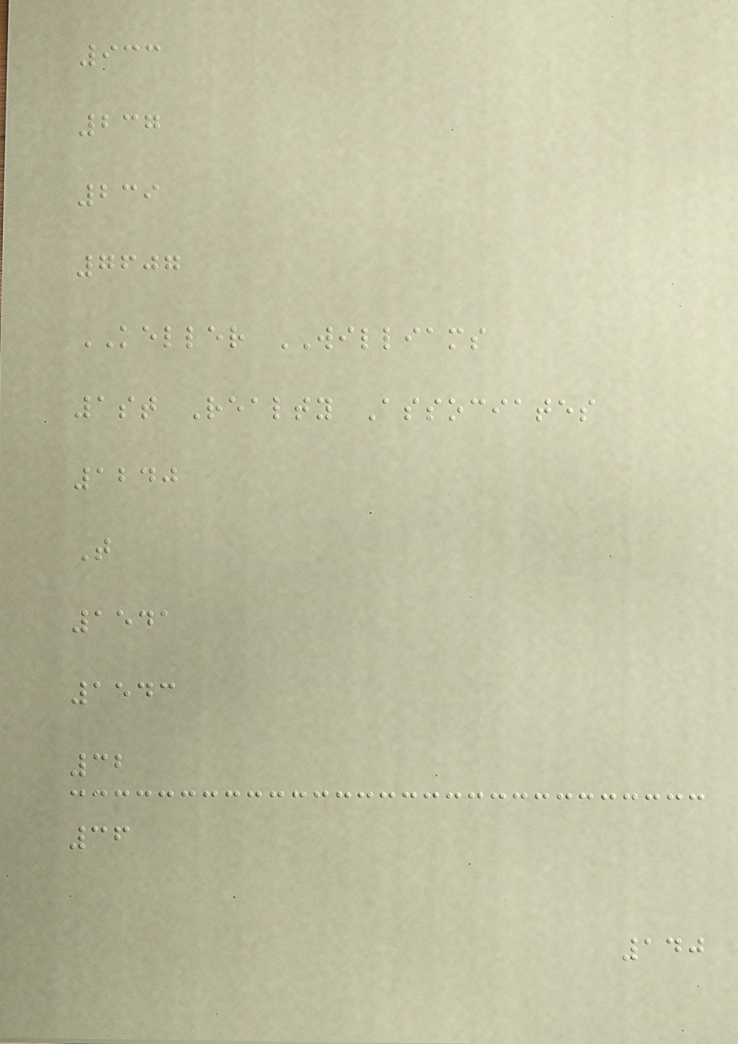933
237
239
7607
KELLER WILLIAMS
1st Realty Associates
1240
T
1541
1543
32
36
140
